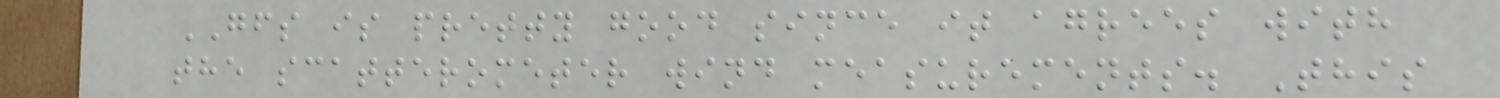GFS is pretty good since it agrees with
the scatterometer wind measurements. This
